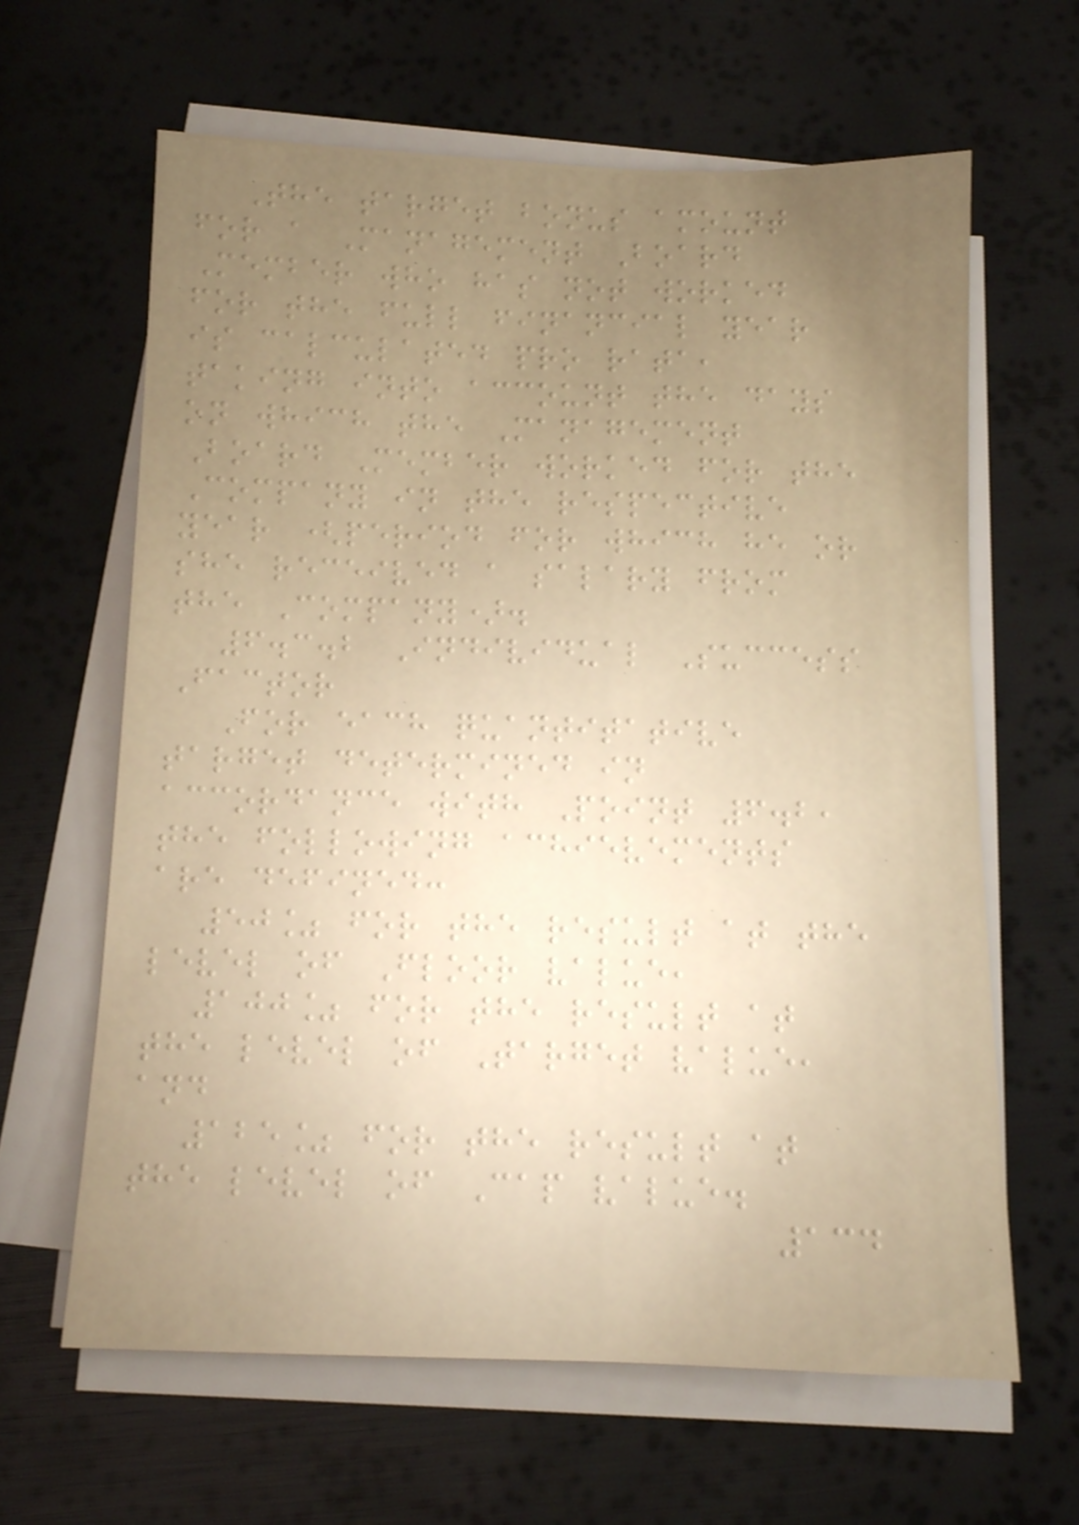The target bonus amount
for a Management Board
Member who has not worked
for the full financial year
is calculated pro rata,
taking into account the days
on which the Management
Board Member worked for the
Company in the respective
year (period for which he or
she received a salary from
the Company).
6.3.2 Individual Success
Factor
For each quantitative
target determined in
accordance with Point 6.2,
the following achievements
are defined:
50% for the result at the
level of Floor value,
100% for the result at
the level of Target value,
and
125% for the result at
the level of Cap value.
134
